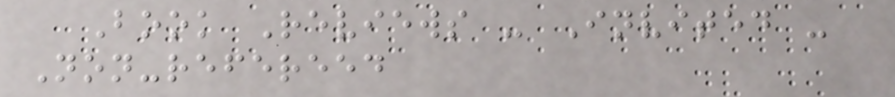Book Reviews - Invited -
Non-refereed
